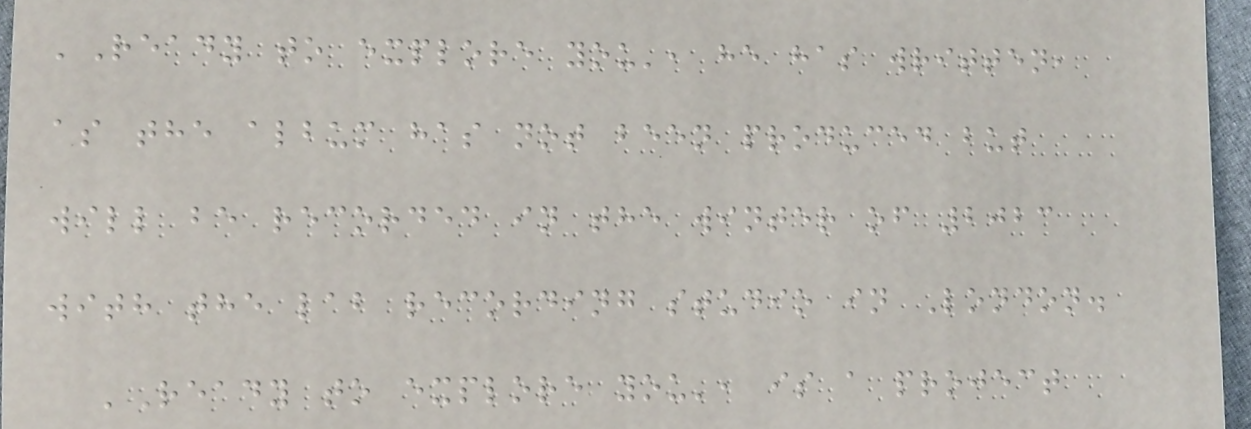'Ready to explore you', he has written,
as the album has not been produced but
will be recorded in the winter of 2023
with the lab recording studio in London.
'Ready to explore you', is a project
